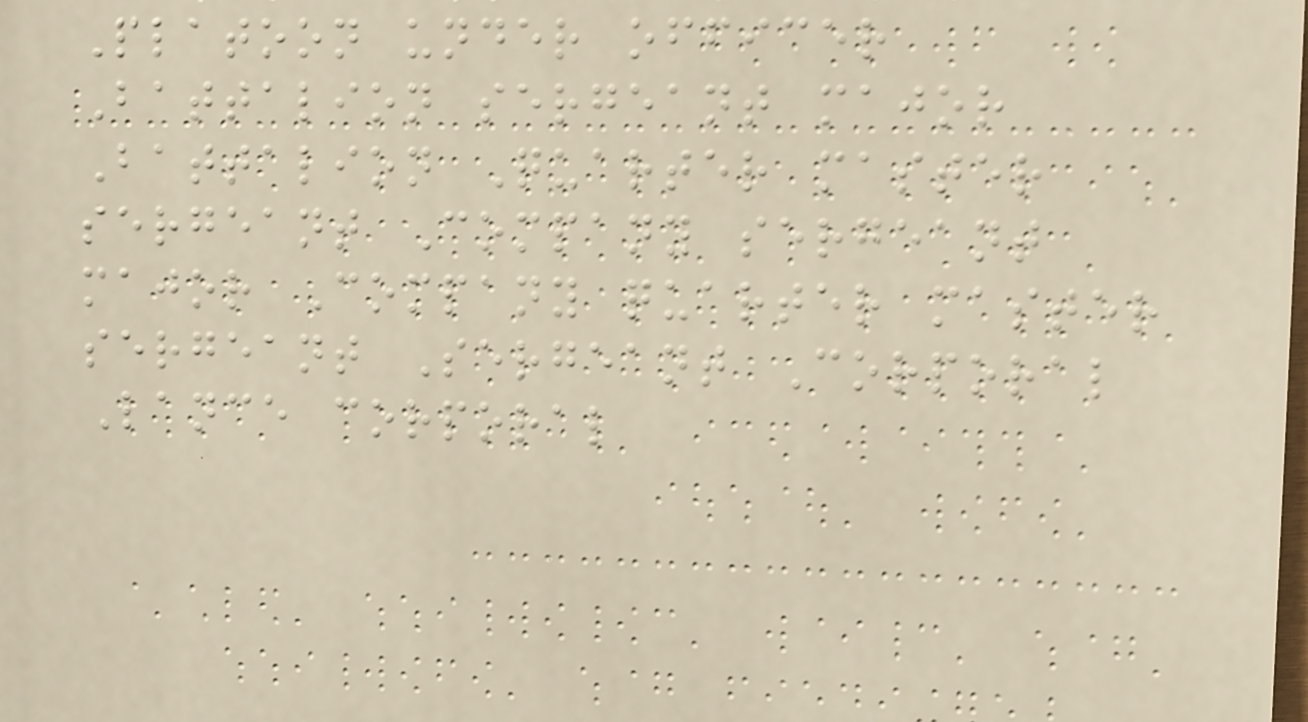Platoon under officer
Battalion sergeant major
Battalion Quarter master
sergeant Company sergeant
major Company quarter master
sergeant Sergeant Corporal
Lance corporal
